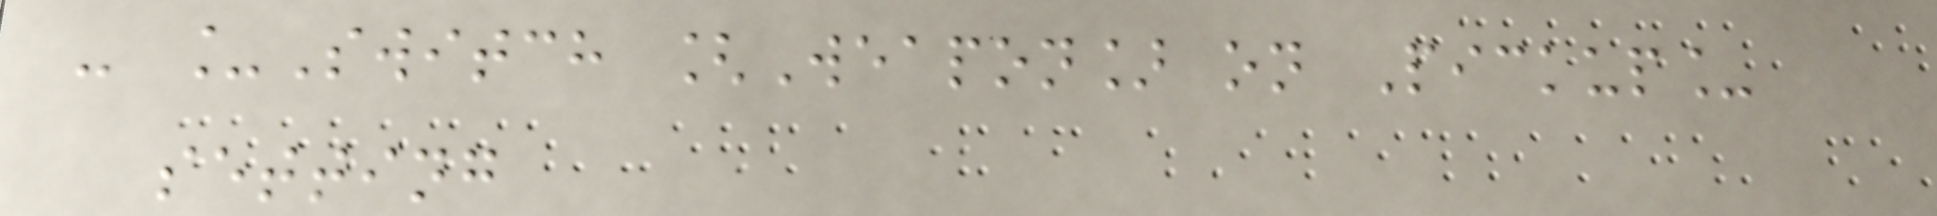- _Switch [Weapon] on Pickup_
setting
